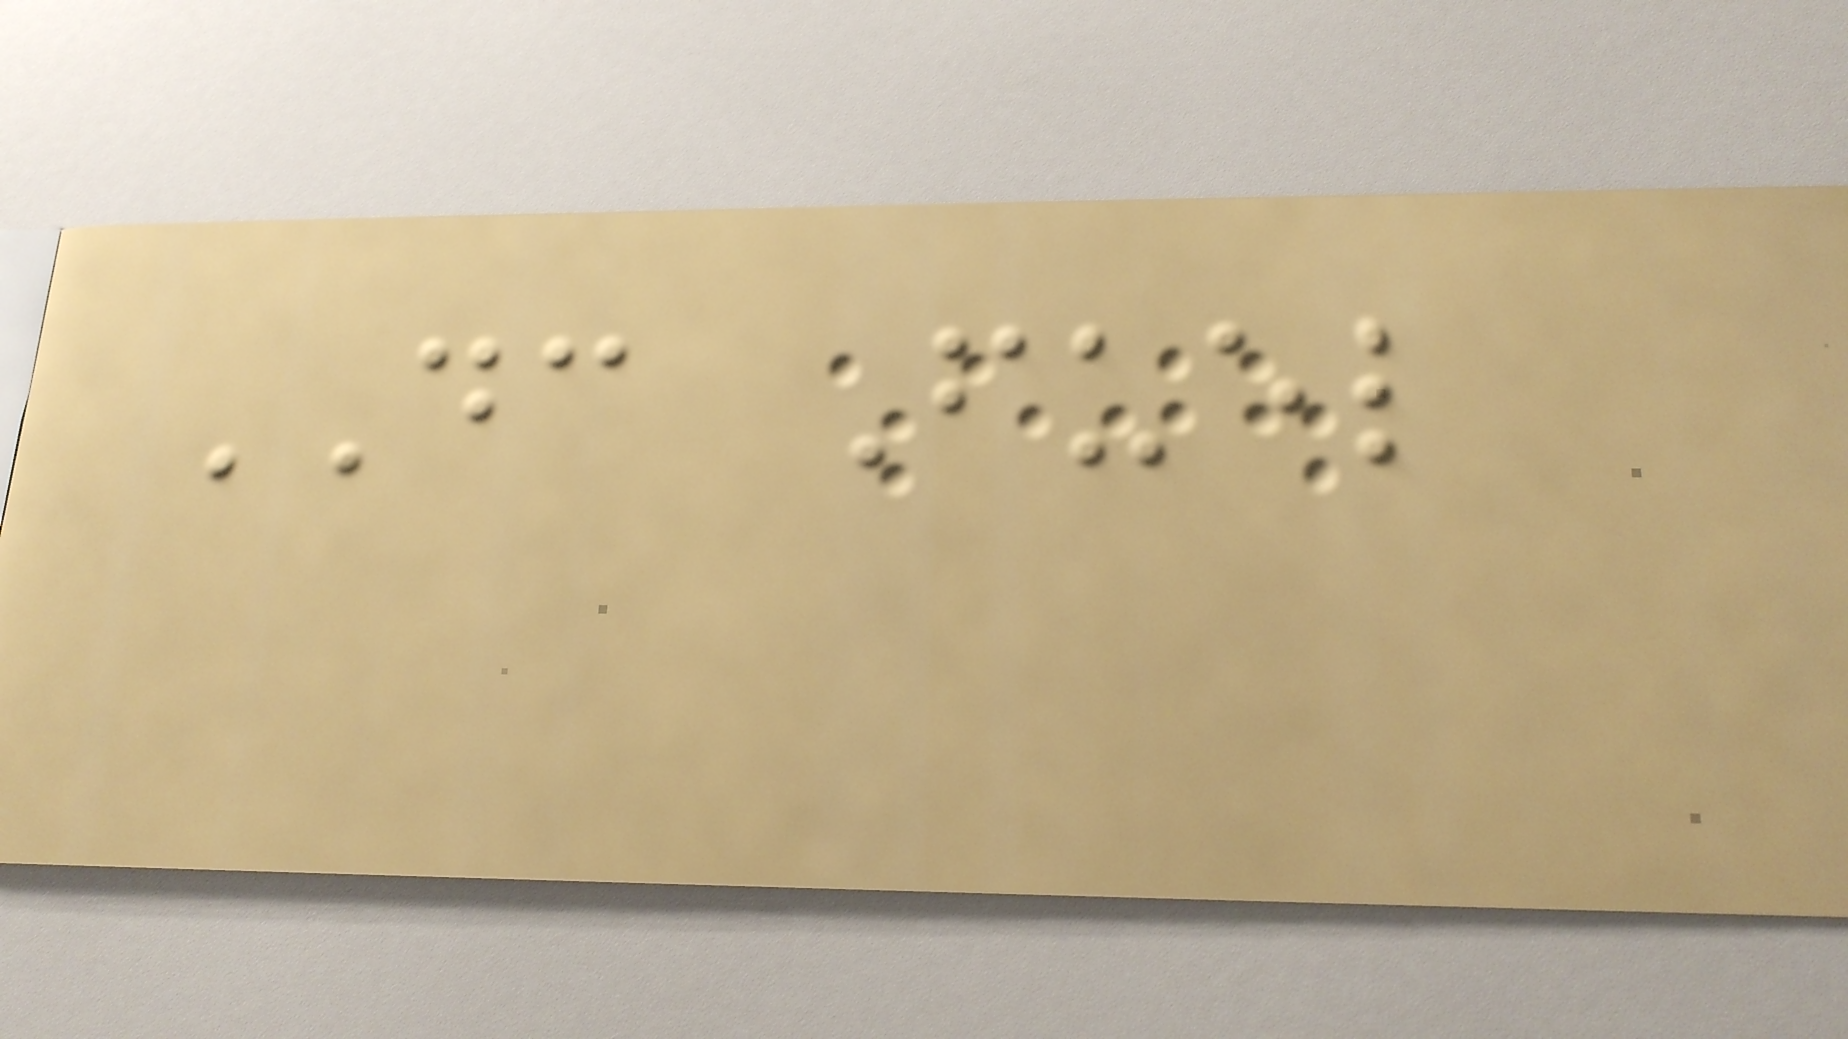DC Fuel
